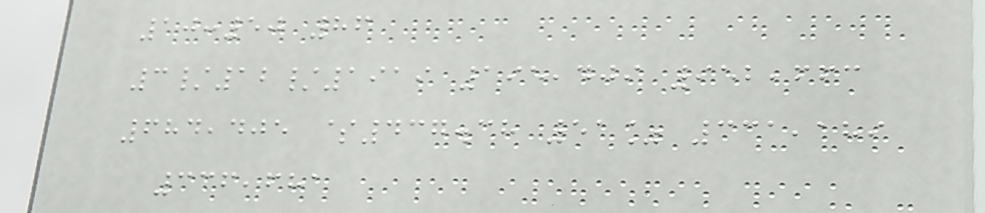10:50 86
3/12/1919 195,409 952,663
684,405 $437.38 51% 331,189
336,681
